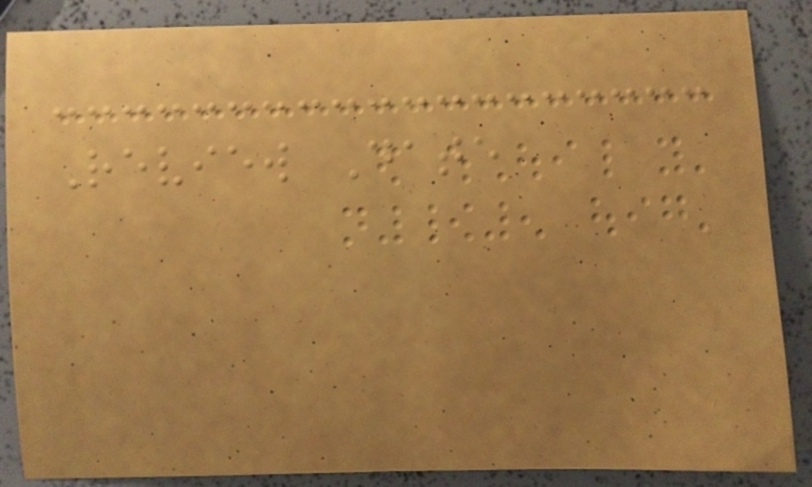Review Date
